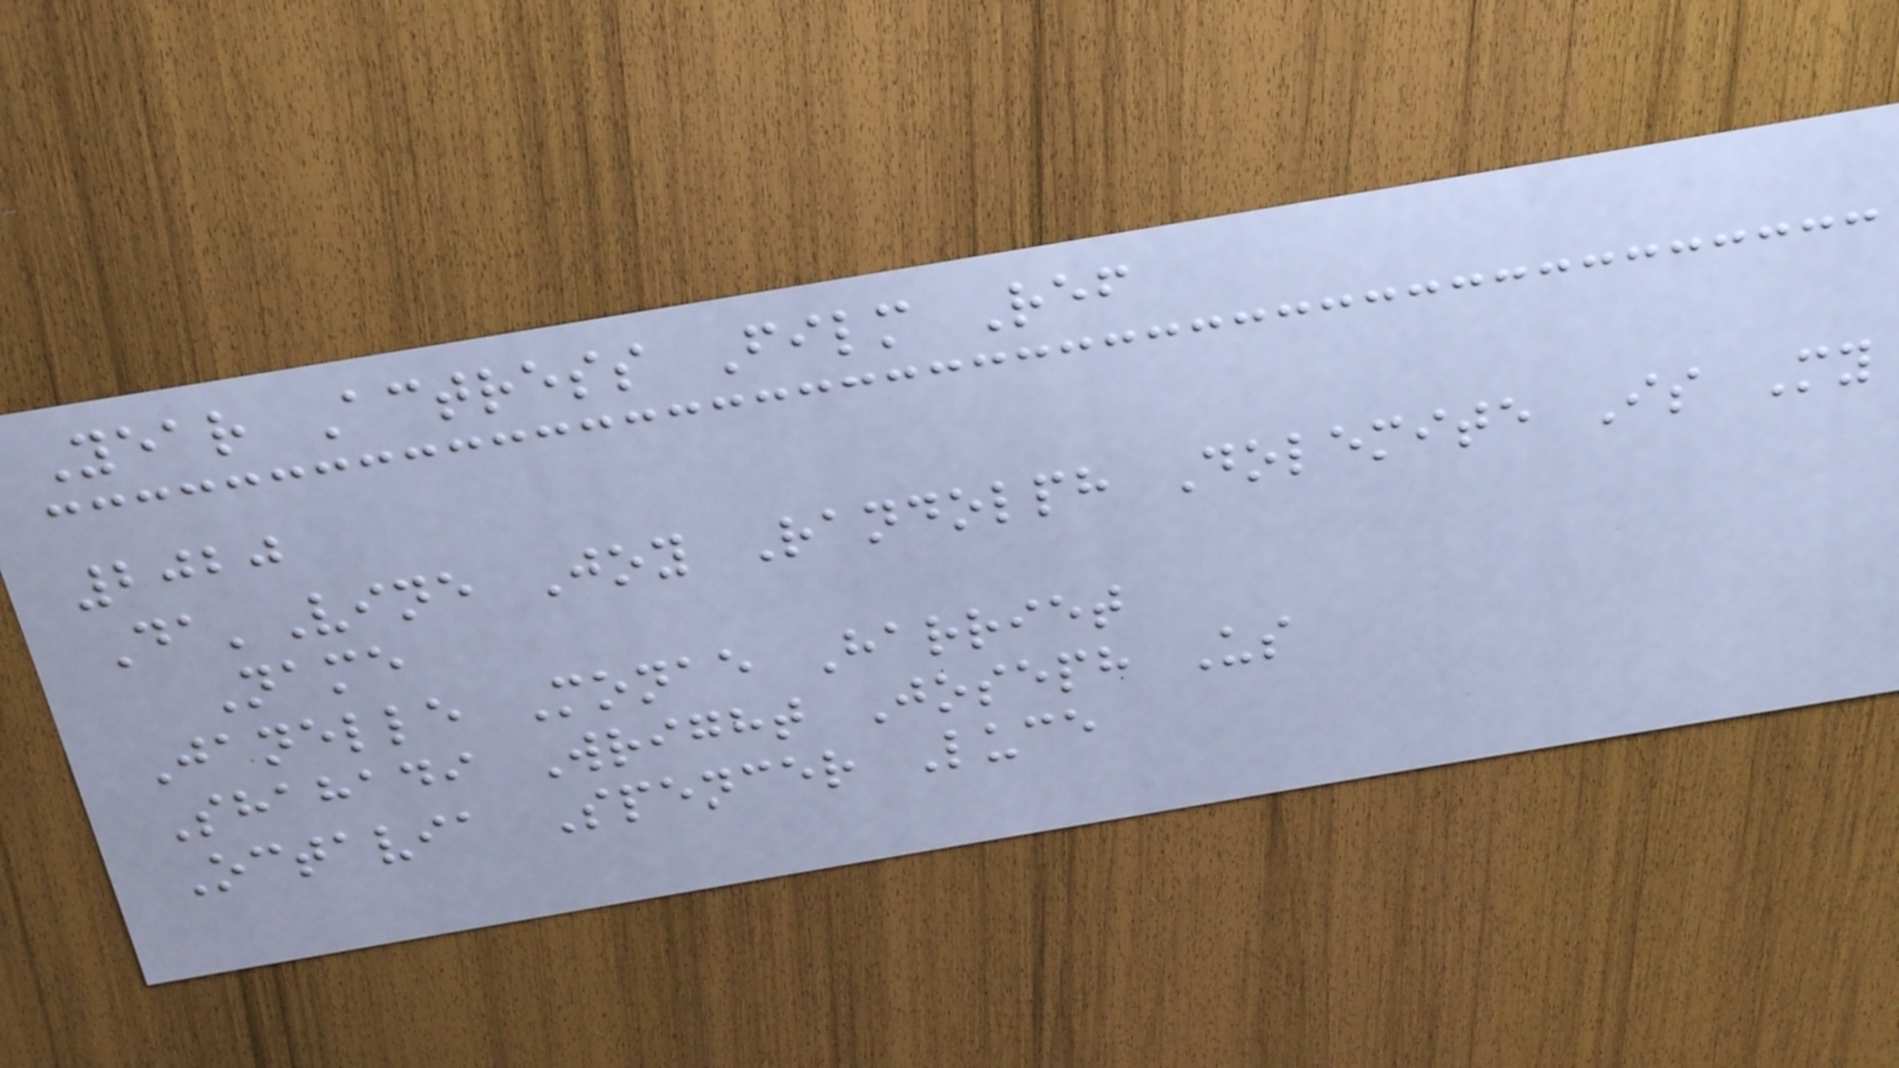Year Actress Film Ref
2020
Da'Vine Joy Randolph Dolemite Is My
Name
Janelle Monae Harriet
Shahadi Wright Joseph Us
Octavia Spencer Luce
